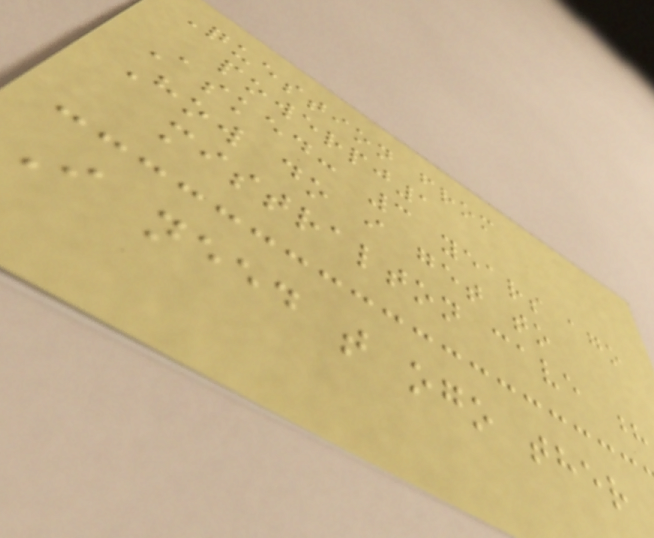Question from
powerpj1
Asked: 3 years ago
How do i get to
mistralton cave ?
I need t ogo ther
